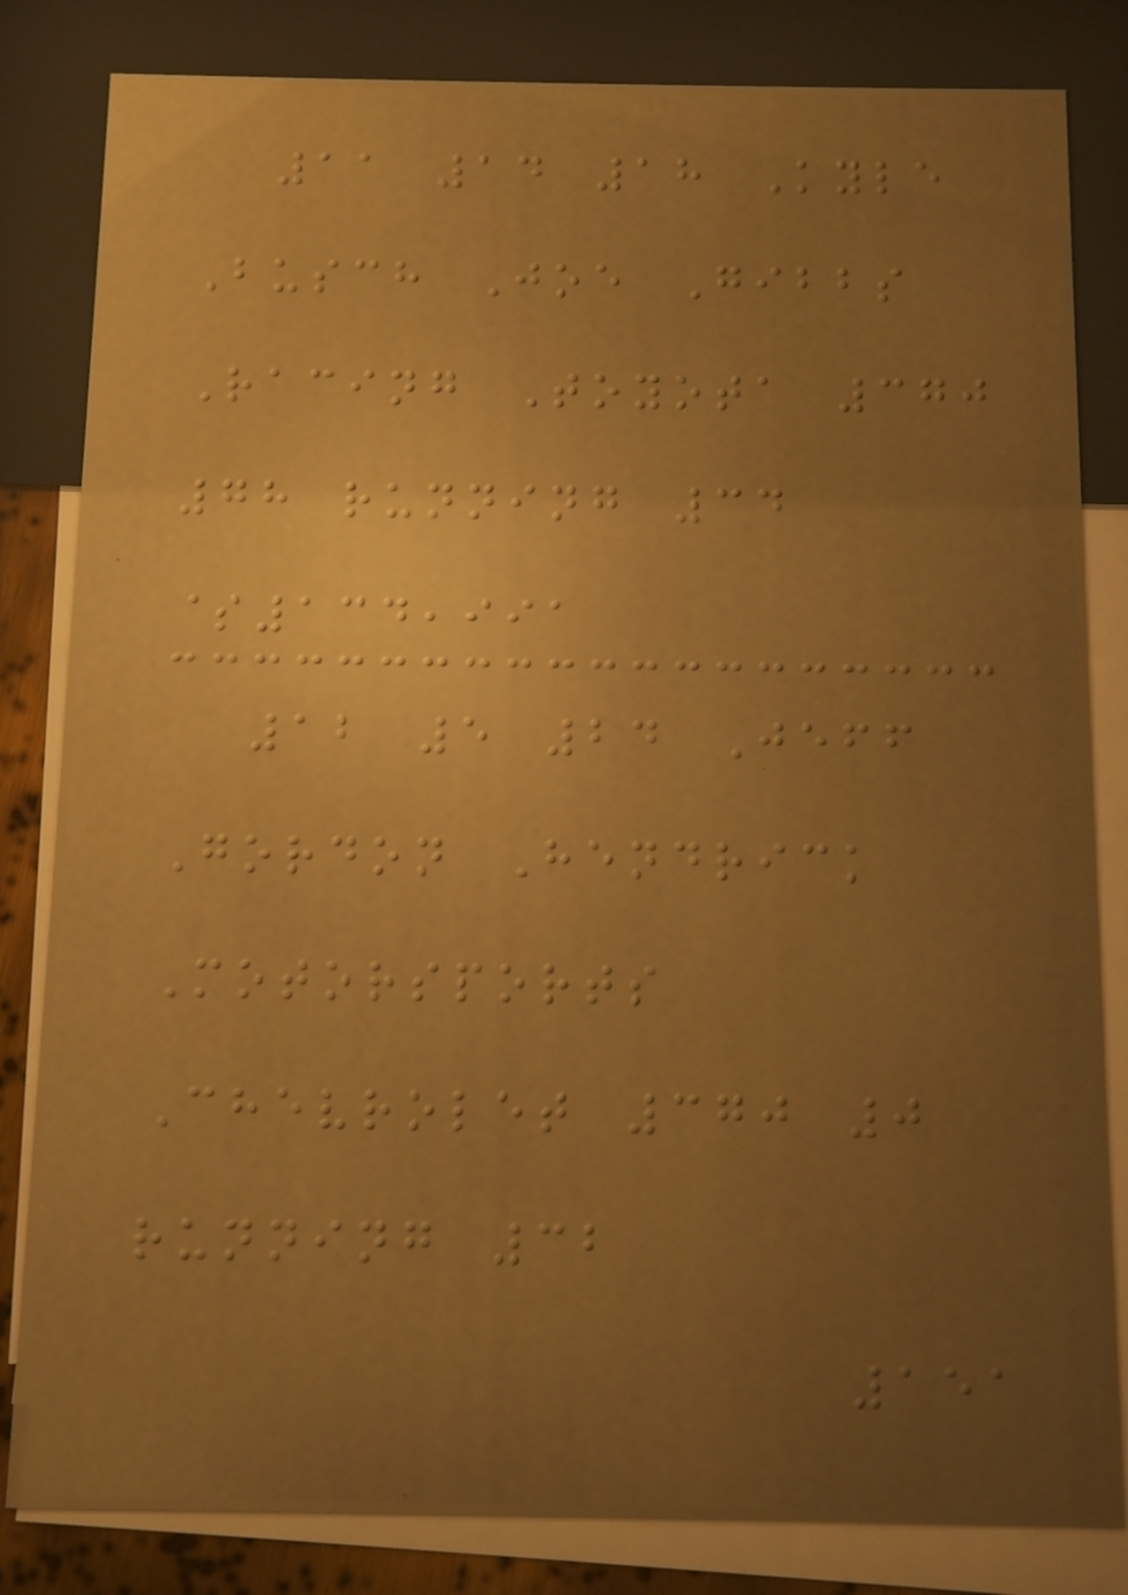11 14 18 Kyle
Busch Joe Gibbs
Racing Toyota 370
78 running 34
$134,991
12 5 24 Jeff
Gordon Hendrick
Motorsports
Chevrolet 370 0
running 32
151
